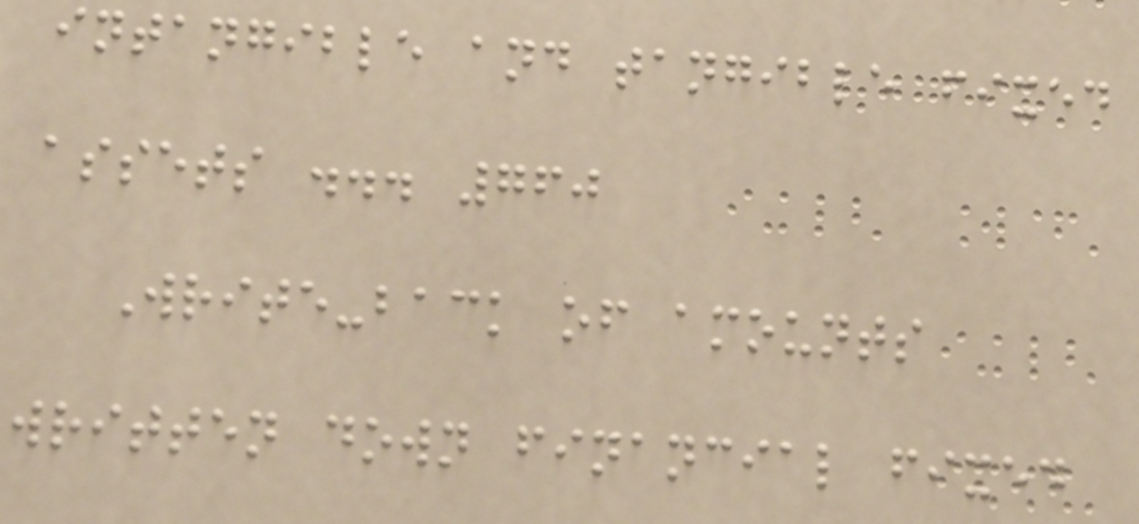intangible and tangible fixed
assets ... 760
Write-back of amounts
written down financial fixed
